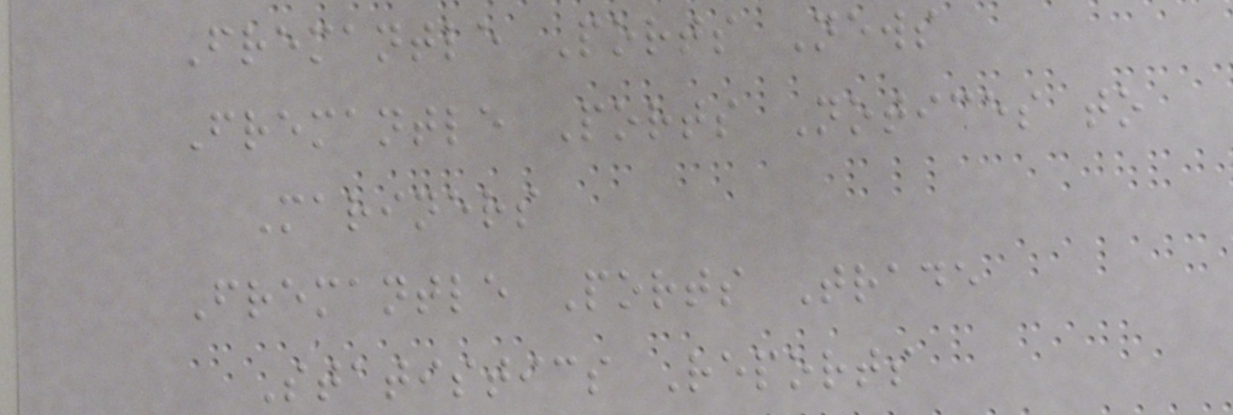Fremantle Ports News
Fremantle Ports Notices to
Mariners
Fremantle Ports Trade
Statistics Reports
